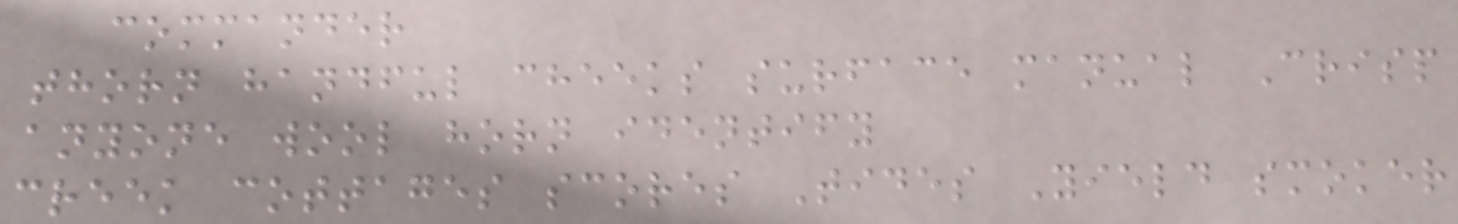commander
thorn handful cheeks surface manual Crisp
anyone wool horn identify
creek cottages scores Tides Yield smoker
